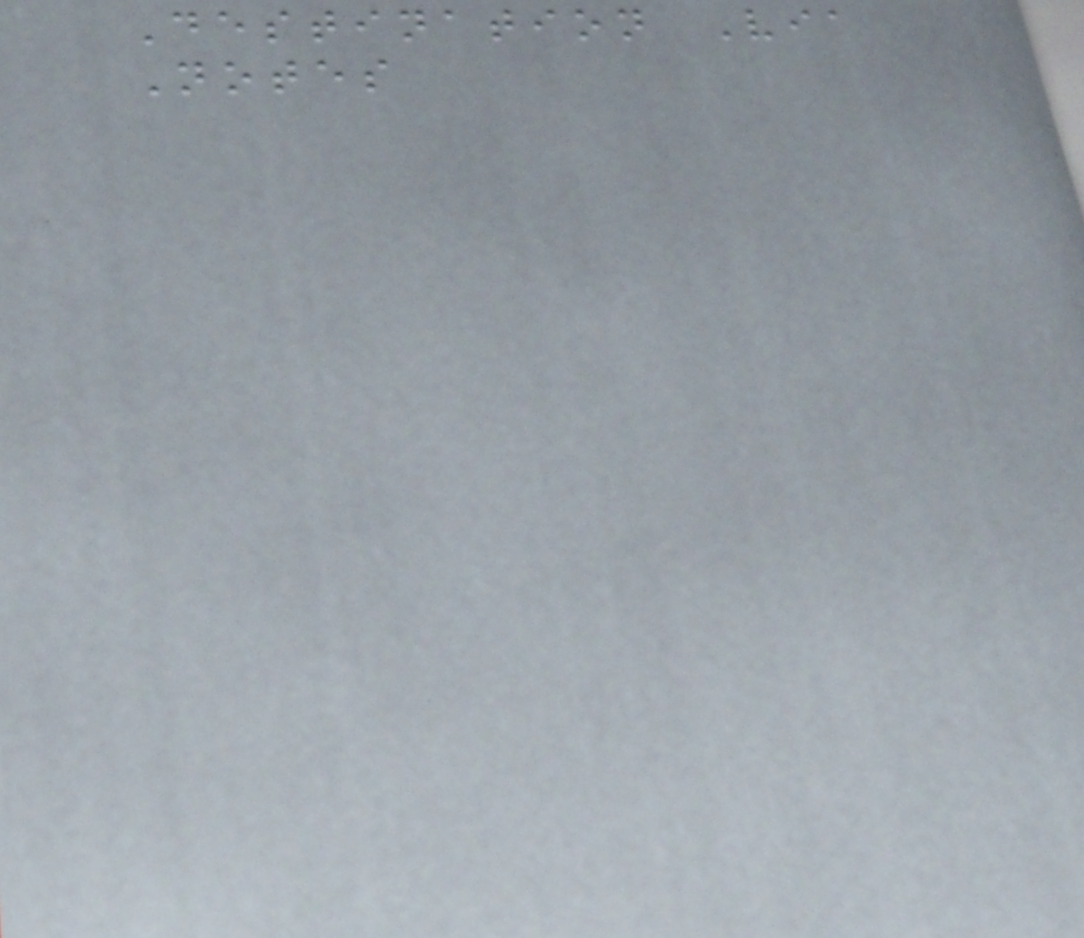Destination Via
Notes
